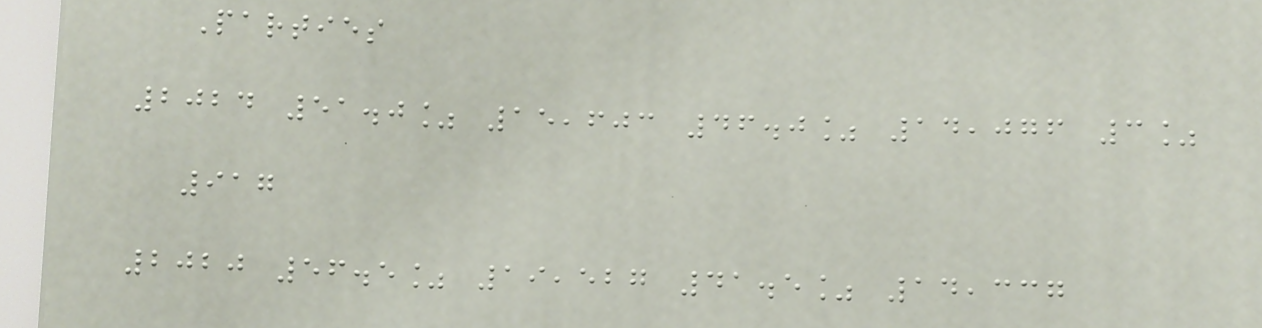Parties
2024 51.0% 15,603 46.0% 14,076 3%
917
2020 56.5% 19,527 41.5% 14,337
